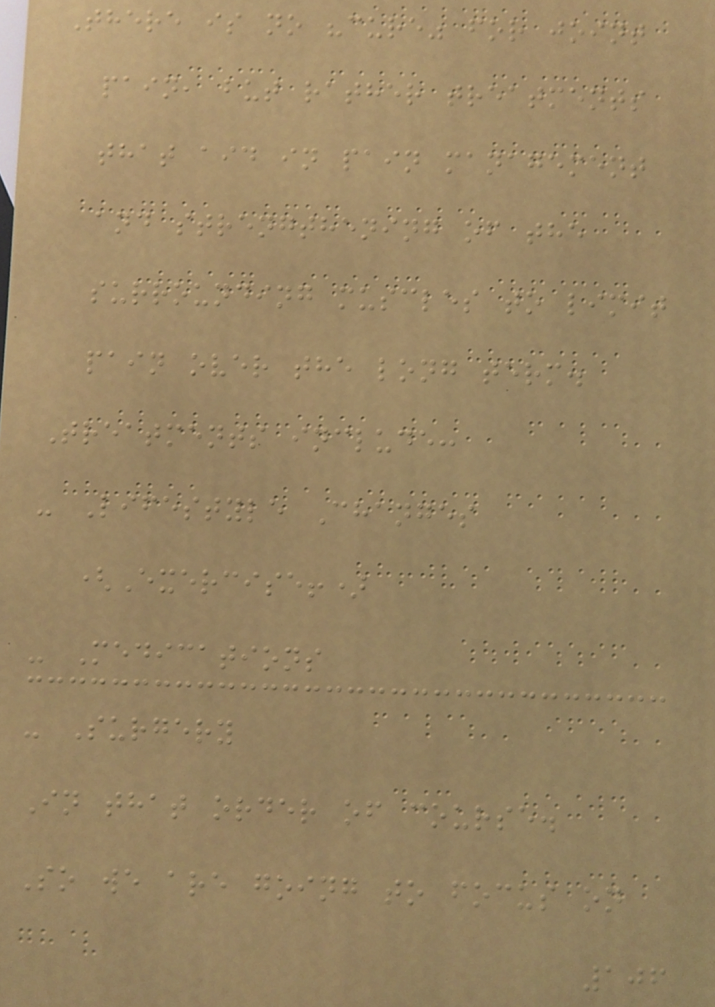There is no "cure" for joint
pain, but rather treatments
that aid in pain management
and strengthening of the
surrounding muscles to limit
pain over the long term.
Treatments include:
- Lifestyle Changes
(Exercise!)
- Medications
- Surgery
In that order of course.
So we are going to focus on
106
